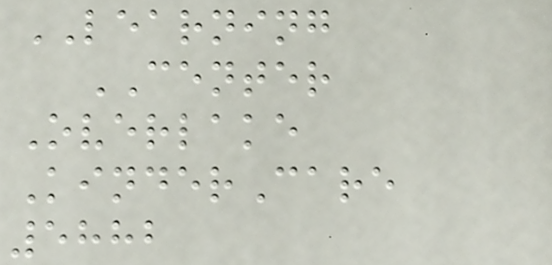LEARNING
CENTER
Overlake
KinderCare
5882
